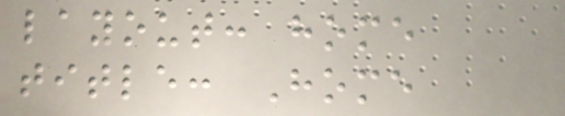layout: home
title: Home
